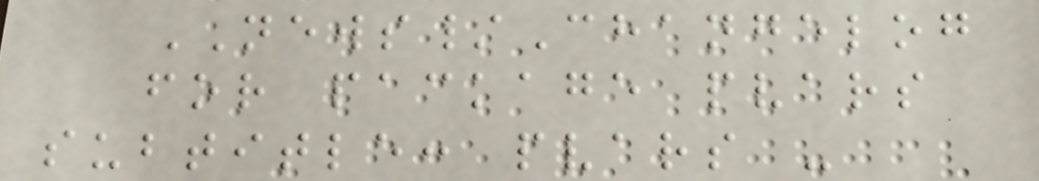NEWS/Changelog
for package pvars
subtitle: pvars -
